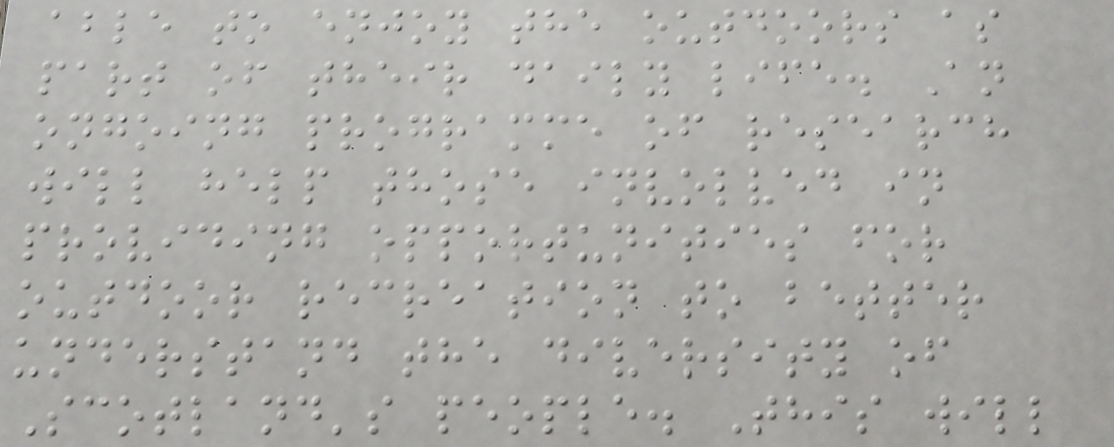able to enjoy the outdoors as
part of their daily life. An
ongoing programme of research
will help those involved in
providing opportunities for
outdoor recreation to better
understand the diversity of
Scotland's people. This will
